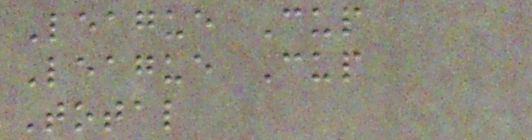League Cup
League Cup
Total
